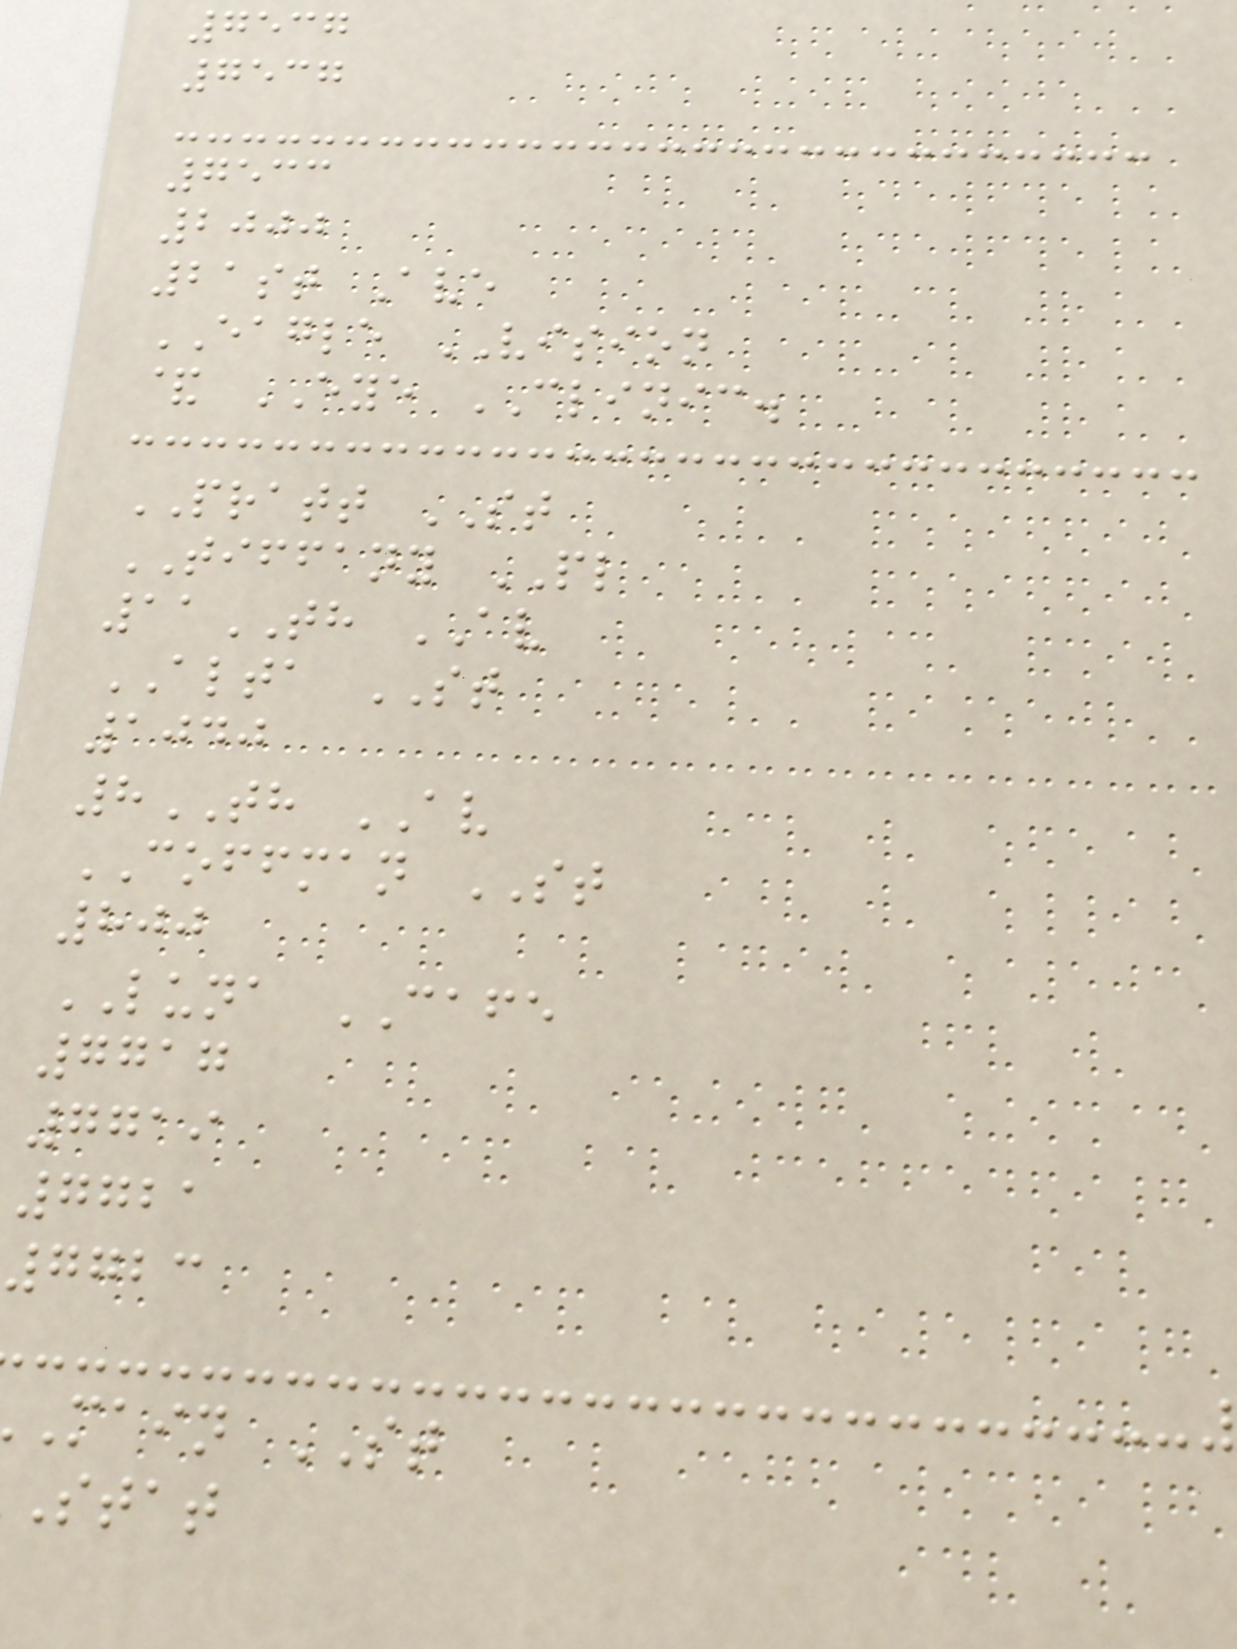7537
7537
7533
2000
21st Ave
EAGLE VISION
& EYE CLINIC.
PRATT ST
TIFFANY PL
11TH AV
ALTA ST
1040
8TH AV
COFFMAN ST
800
LUNA CAFE
7717
7719
7721
7723
main ST
stat
